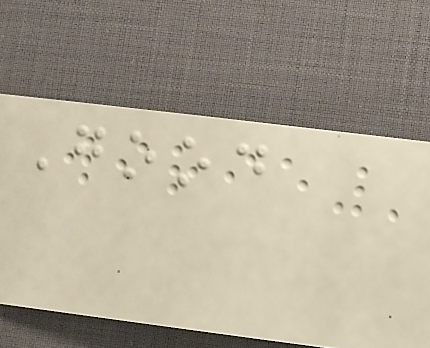Good
